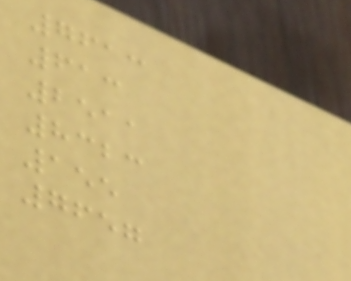7613
613
2511
8323
155
7657
